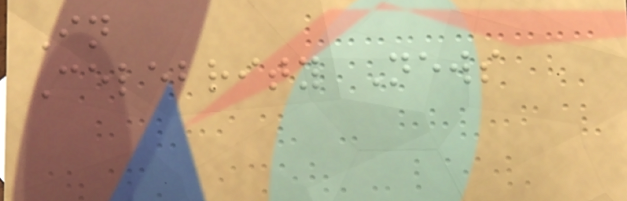In
Celebrity News
